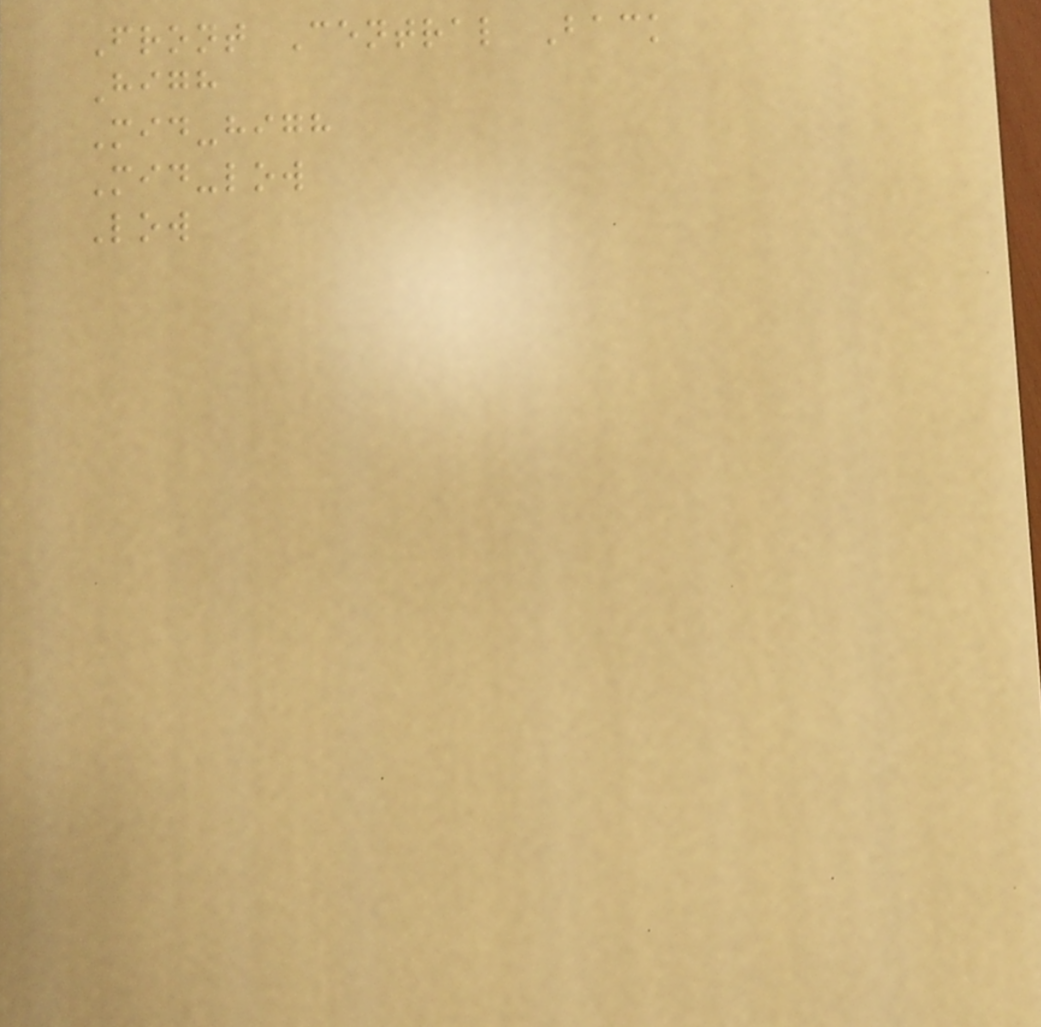Front Central Back
High
Mid-high
Mid-low
Low
